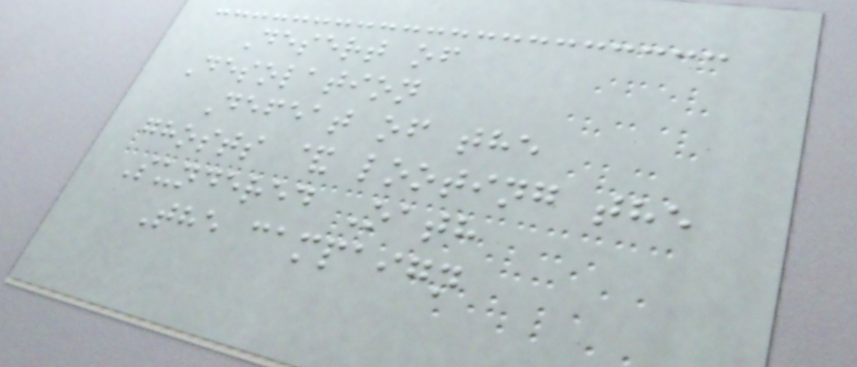Desert of
Desolation
Defeat of the
ghosts & looting the
Sundered Oath
The campaign
